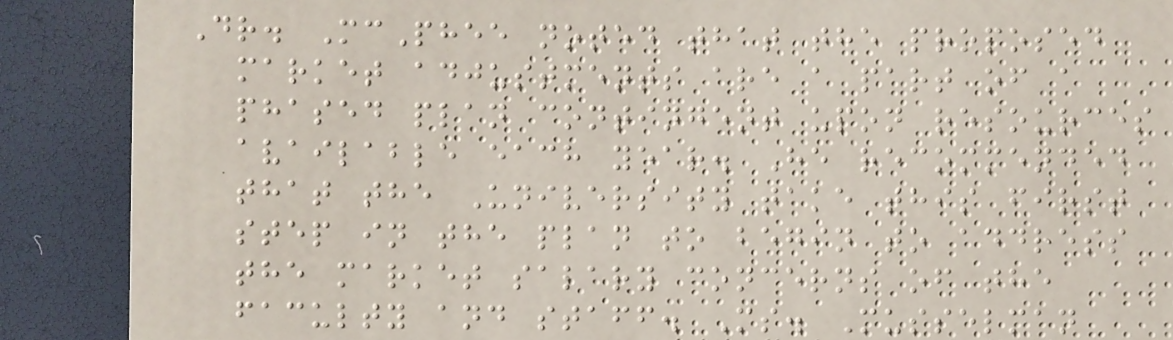Dr. McPhee noted that the proposed
market adjustments are a part of a
phased plan contingent upon resources
available each year. He recommended
that the University take this first
step in the plan to begin to address
the market salary concerns of the
faculty and staff. Ms. Musselman
